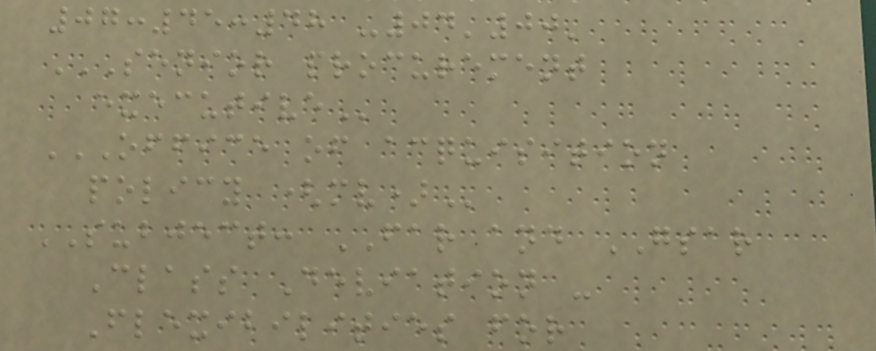07:45:48 -04'00'
SENIOR PROCUREMENT
EXECUTIVE
OFFICE OF ACQUISITION
POLICY (MV)
SUBJECT: FAR and GSAR
Class Deviation -
Flexibilities for
